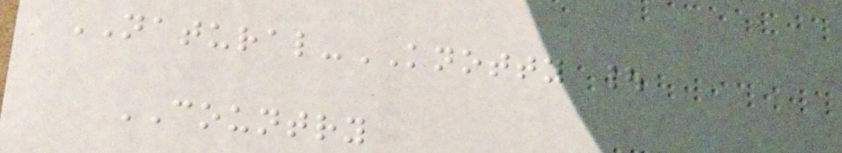NATURAL-KNOTTY |
COUNTRY
